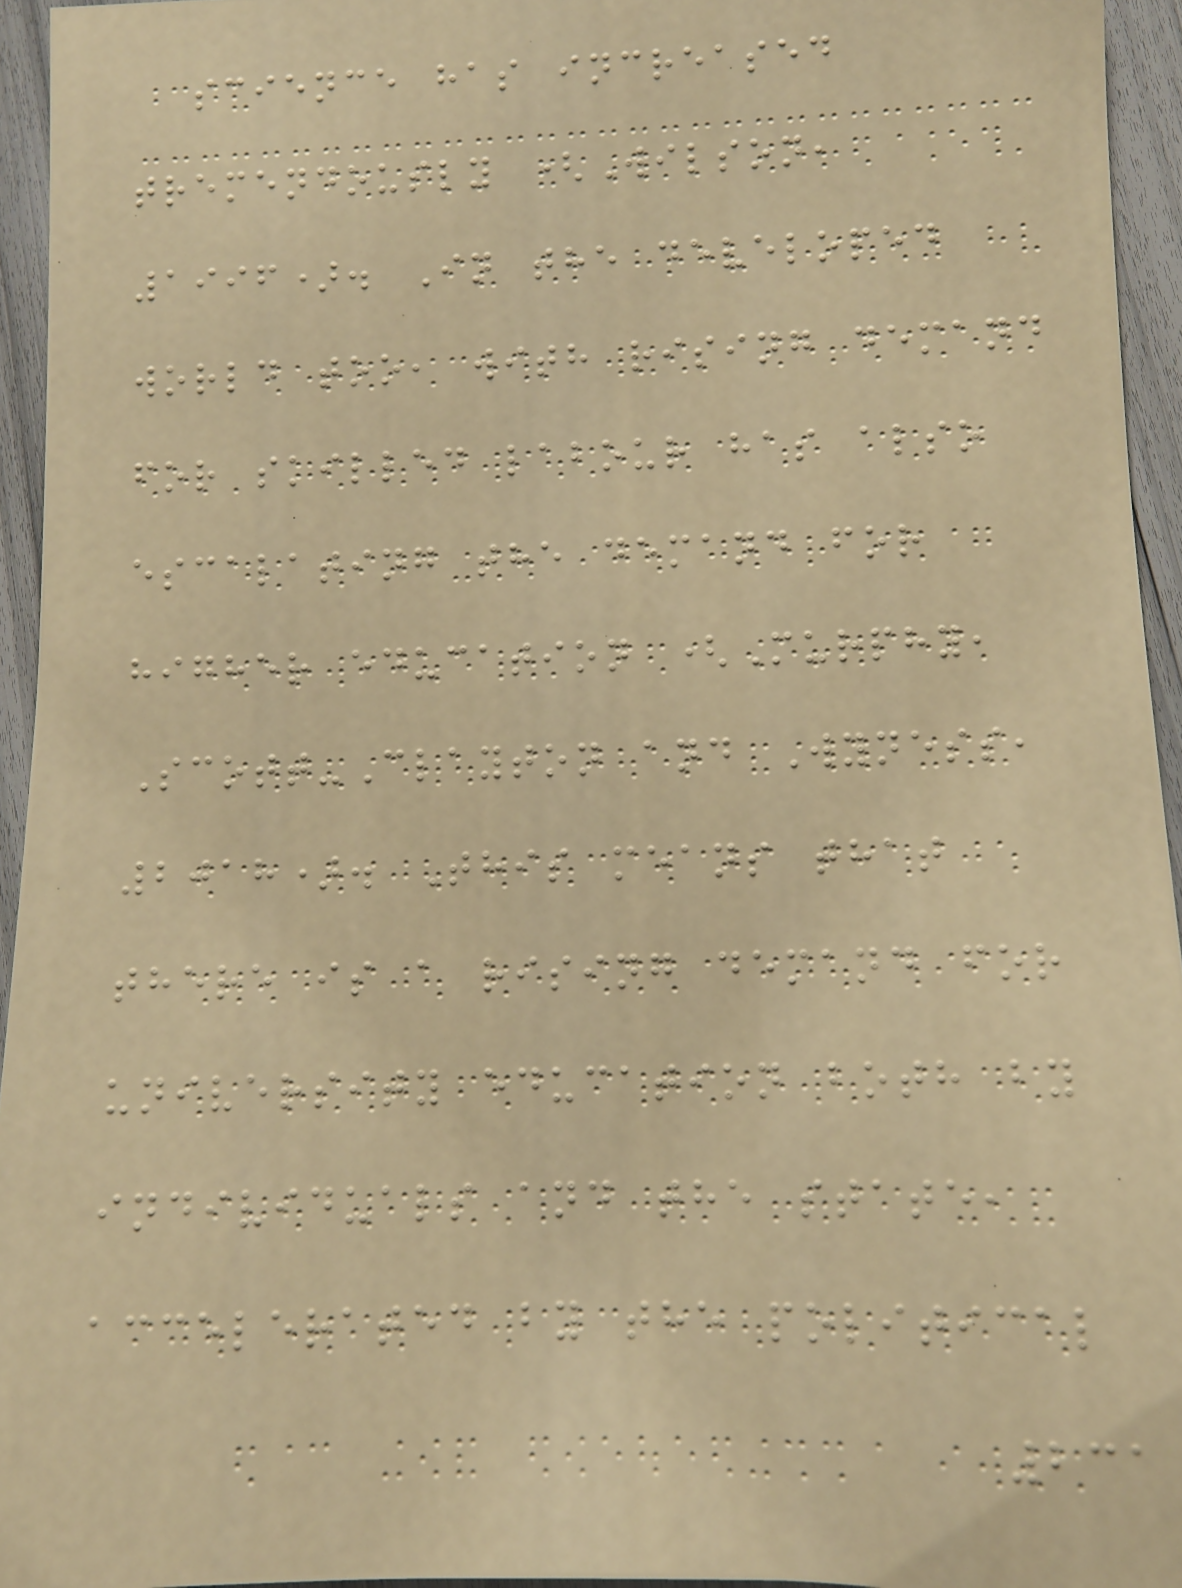science has increased
tremendously (Wilson,
1996). In the developed
world too, with rising demand
for skilled labour has also
escalating the demand for
higher education (Murphy,
Scott-Clayton and Wyness,
2018). This means that
there is a rising demand for
university education both by
individuals and the state,
accelerated by the political
231
